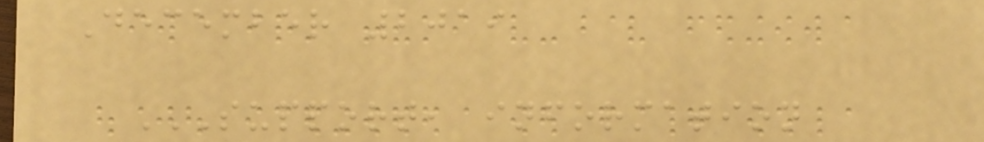December 2019
SUPPORT, INFORMATION
